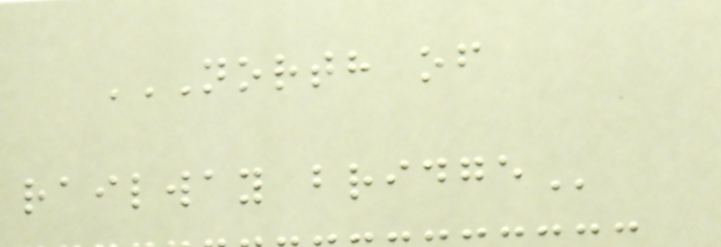NORTH OF
RAILWAY BRIDGE
